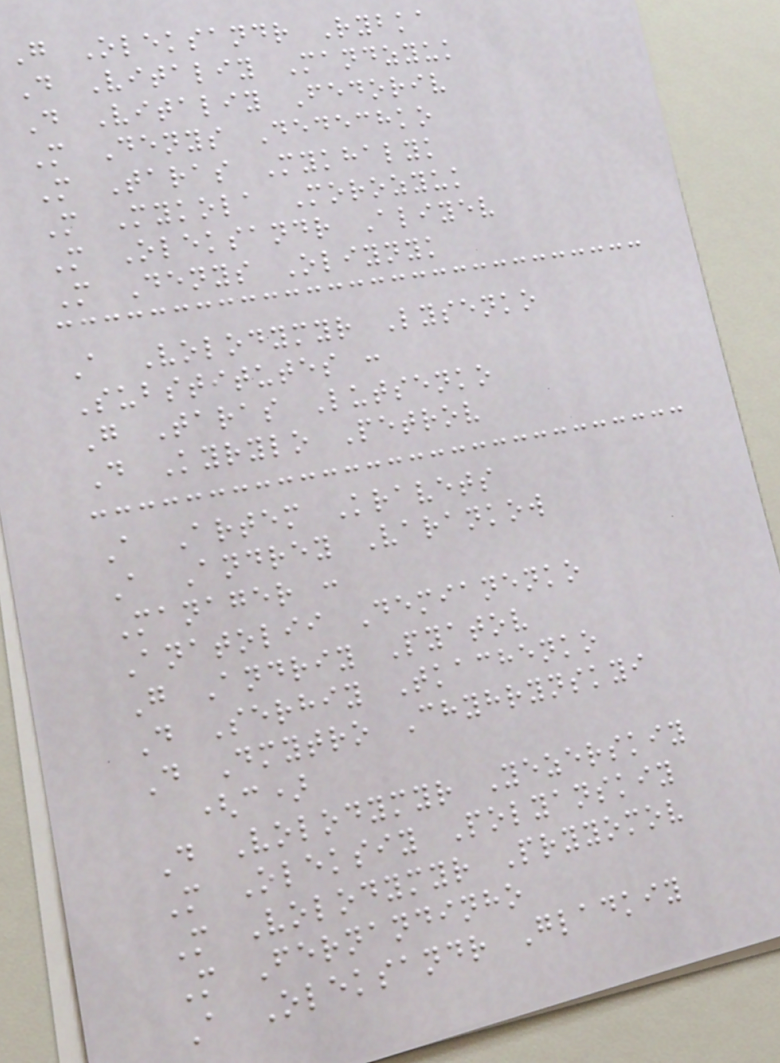G Oleksandr Rybka
D Vitaliy Mandzyuk
D Vitaliy Fedoriv
M Denys Dedechko
M Taras Mykhalyk
M Mykola Morozyuk
M Oleksandr Aliyev
M Denys Oliynyk
A Volodymyr Lysenko
Substitutes :
G Taras Lutsenko
D Kyrylo Petrov
A Artem Kravets
A Andrey Varankow
Manager :
Anatolii Demianenko
G Andriy Pyatov
D Serhiy Tkachenko
D Dmytro Chyhrynskyi
(c)
D Volodymyr Yezerskiy
M Oleksiy Polyanskiy
M Volodymyr Pryyomov
M Fernandinho
A Oleksandr Gladkiy
